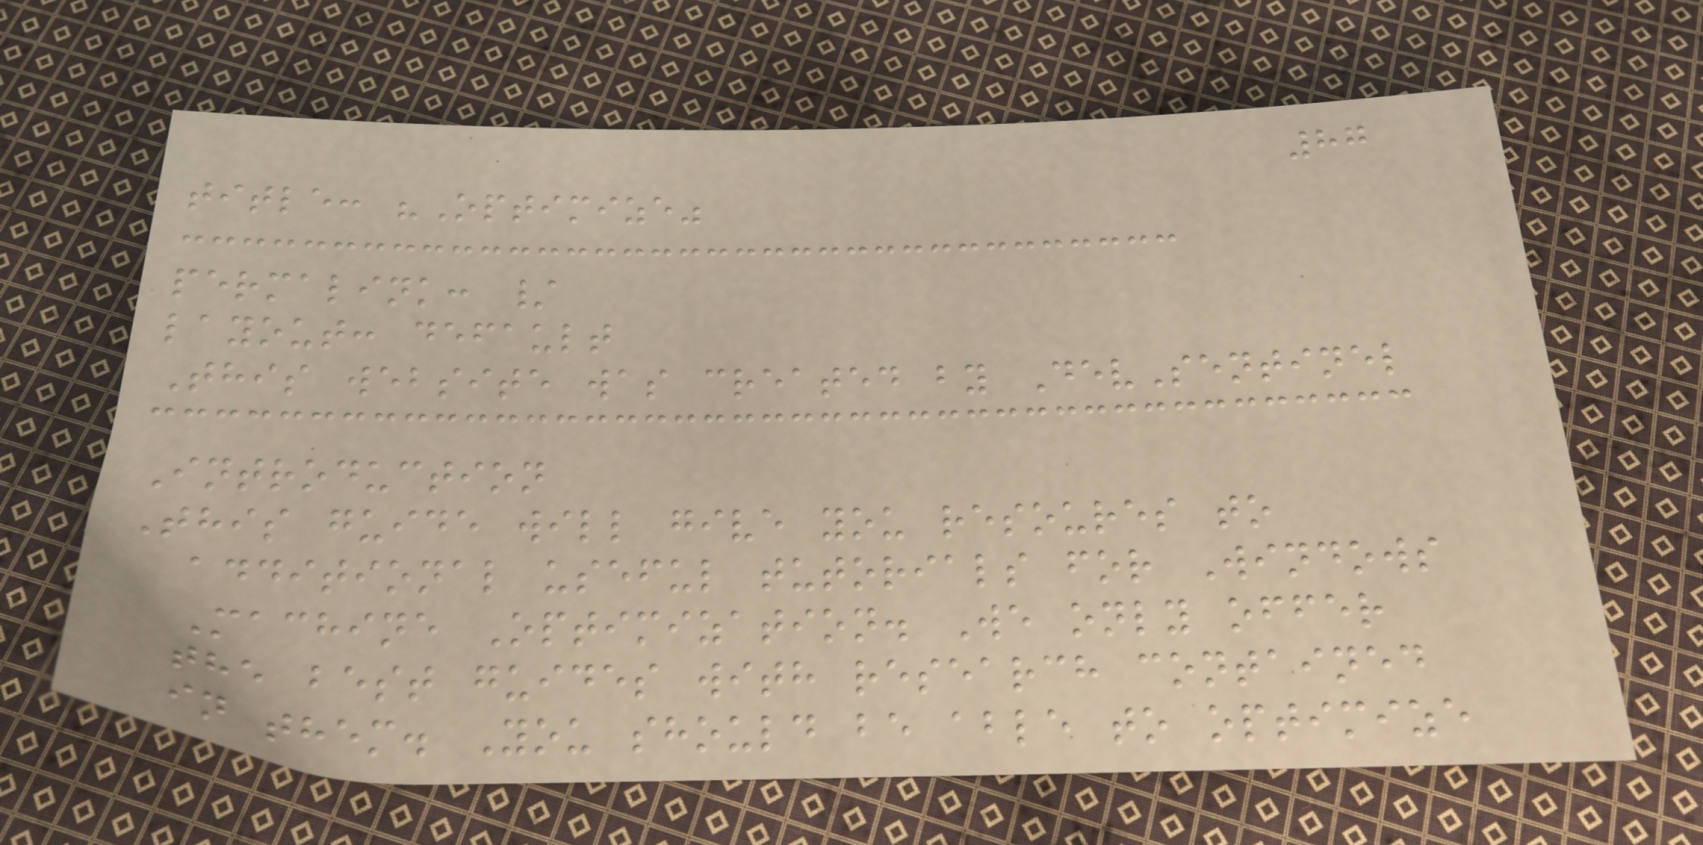87
title: "Optimize"
permalink: /
layout: default
This website was created by DevSentinel
Introduction
This guide will give you resoures to
additional useful tutorials for Windows
Machine Optimization. We only offer
the best guides with research contained
in them. You should be able to optimize
